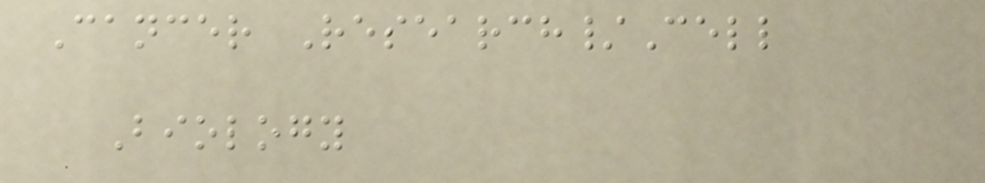Cancer Research/Cell
Biology
